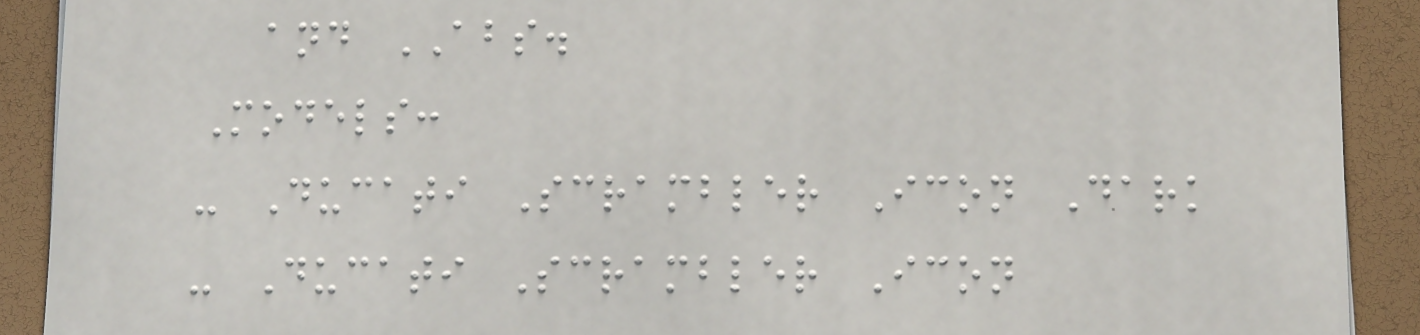and ABS.
Models:
- Ducati Scrambler Icon Dark
- Ducati Scrambler Icon
